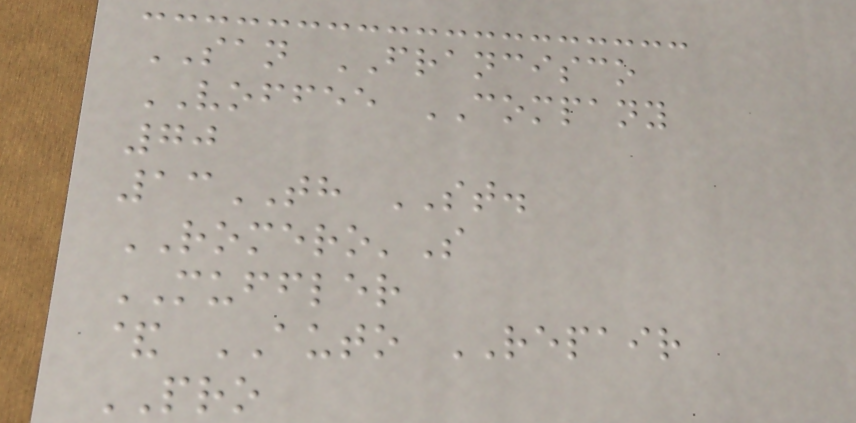SAN FRANCISCO
VOFFEE COMPANY
70
13TH ST.
ROMERO'S
MUFFLER
& AUTO REPAIR
PRO
